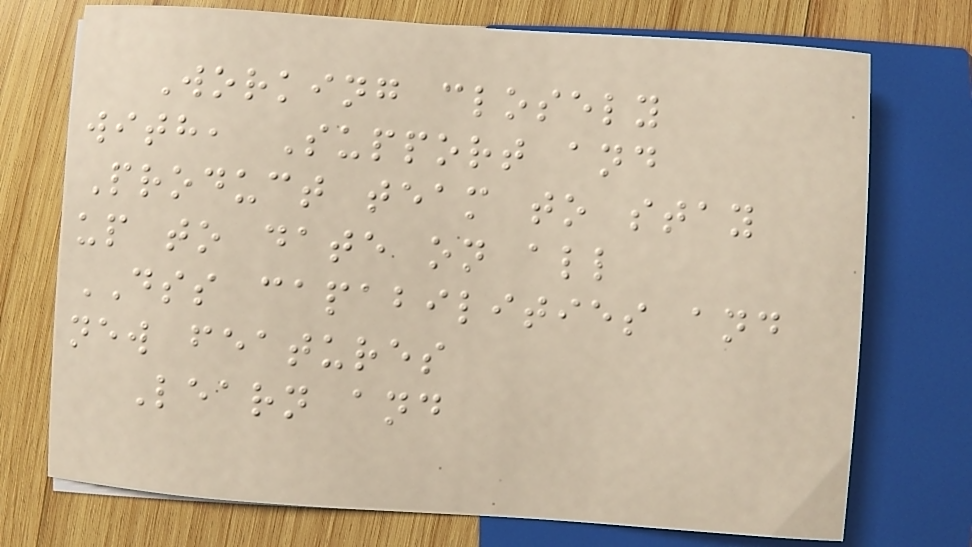Working closely
with, Support and
Product team to stay
up to date on all
DSS capabilities and
new features
Learn and
